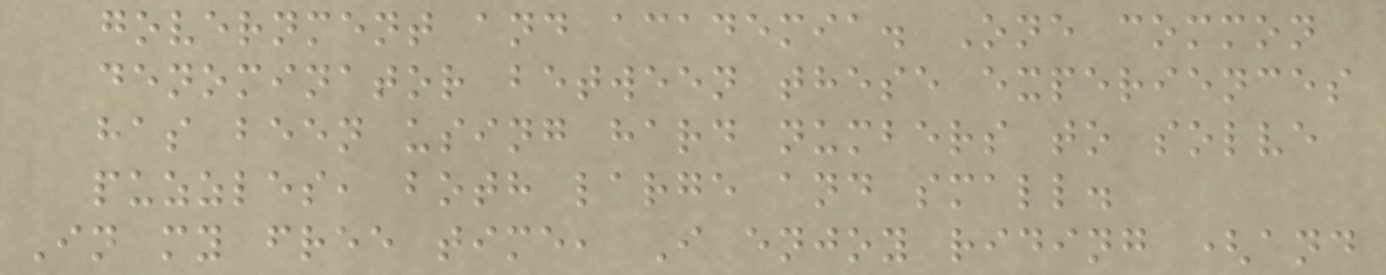government and academia. One common
denominator between these experiences
has been using hard numbers to solve
puzzles, both large and small.
In my free time, I enjoy riding (and
